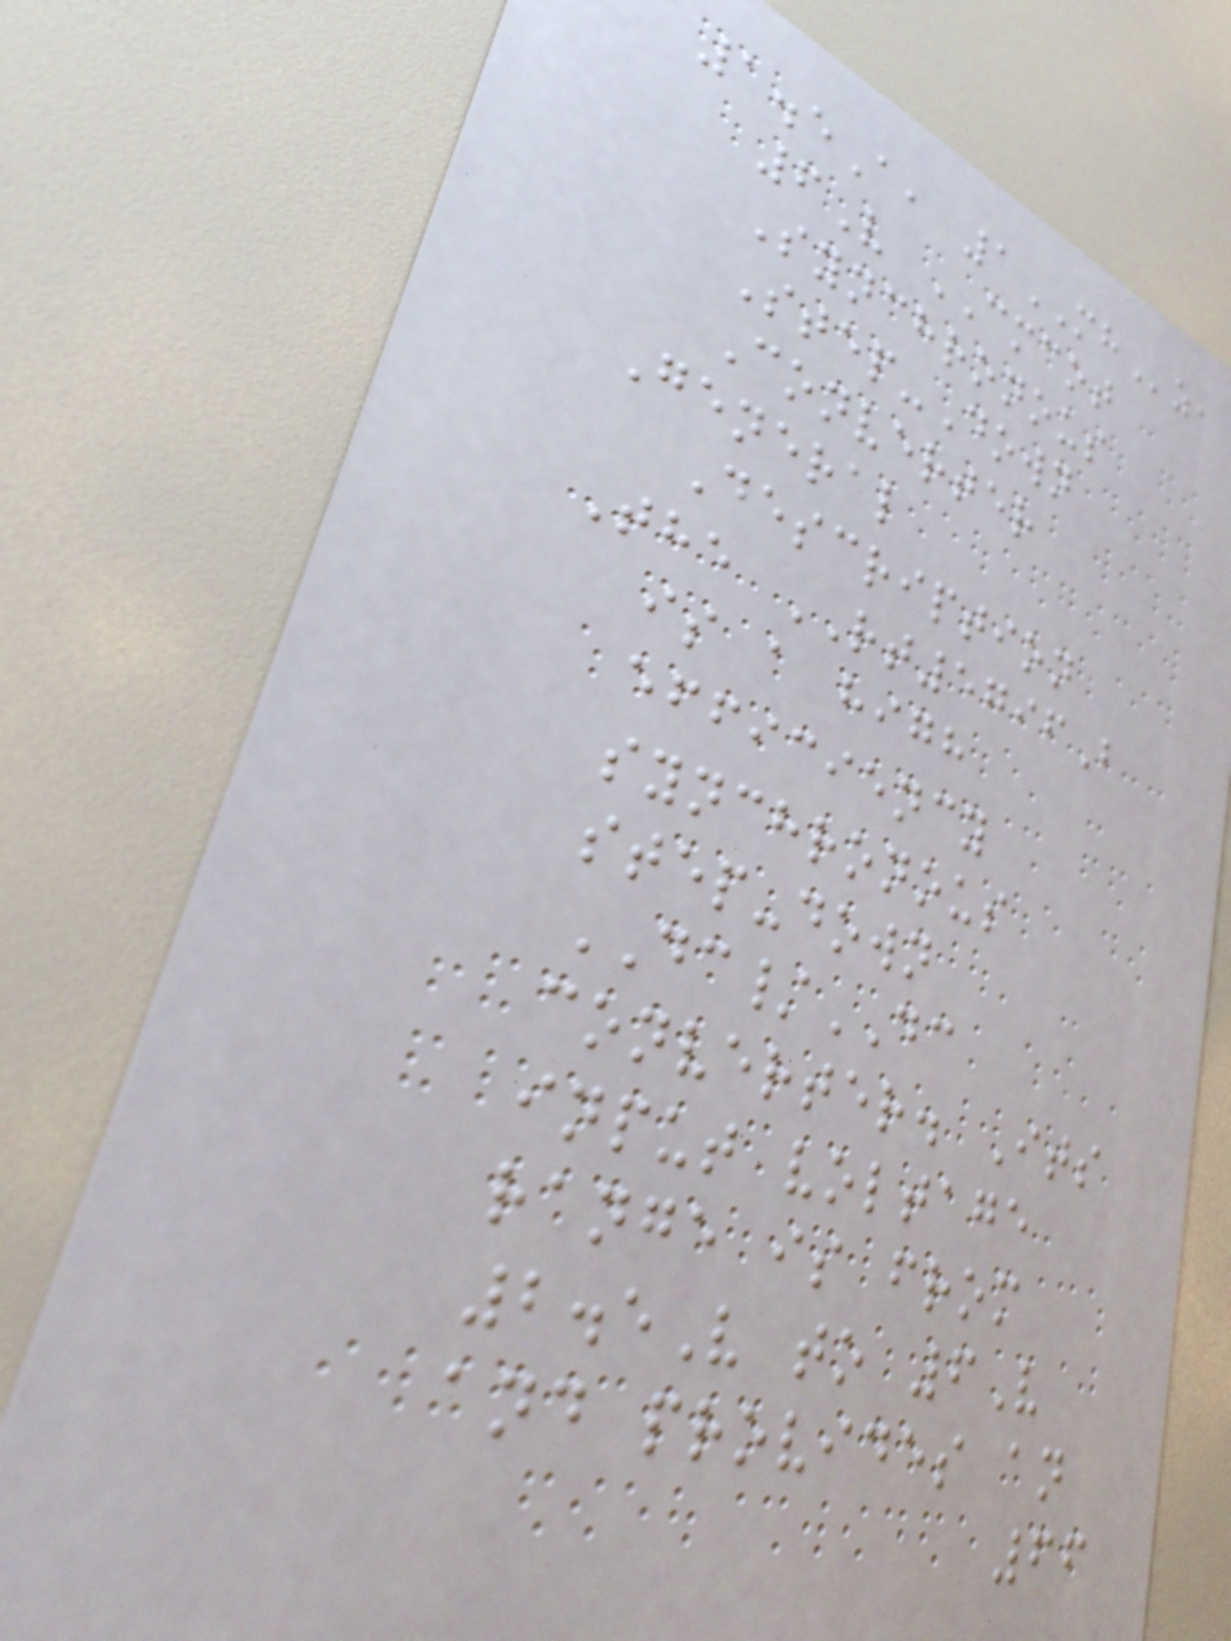1.5A, 1MHz,
6V CMCOT
Synchronous
Step-Down
Converter
General
Description
The RT5796B
is a high
efficiency
synchronous
step-down
DC/DC
converter. Its
input voltage
range is from
2.5V to 6V
and provides an
66
